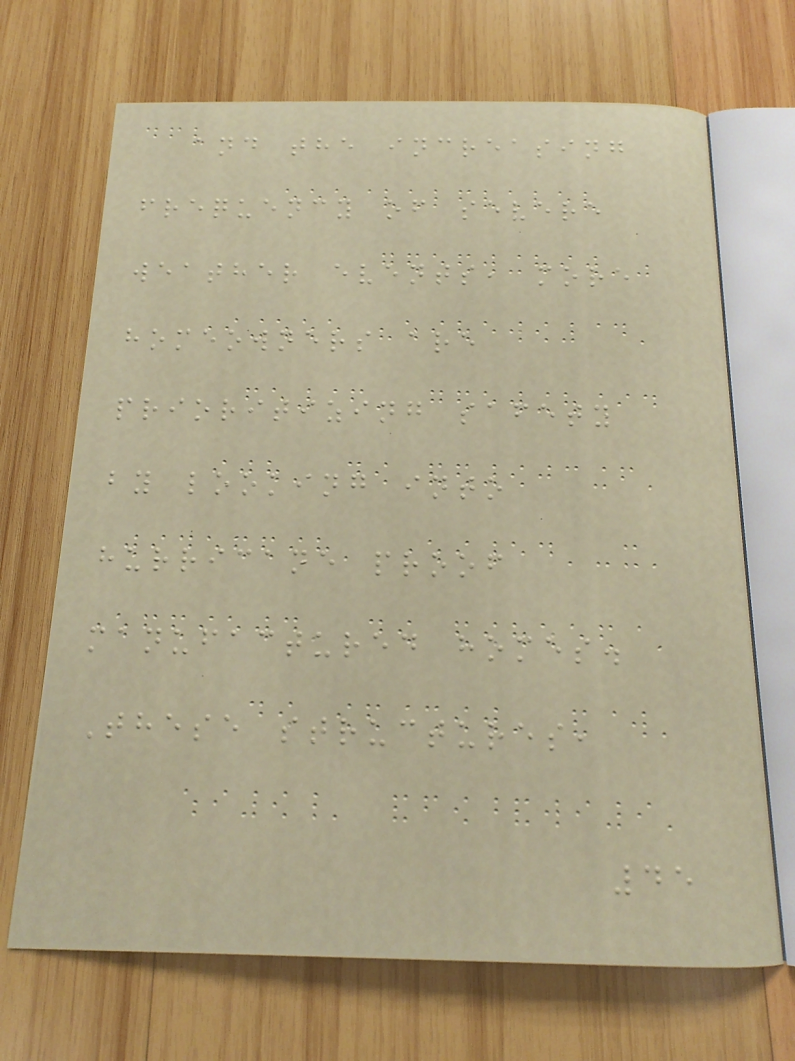and the increasing
frequency of severe
weather events, more
homeowners are
prioritizing safety
by looking into
hurricane proof
manufactured homes.
These structures,
45
